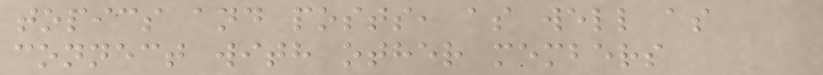topics and posts, as well as
connect with other members
